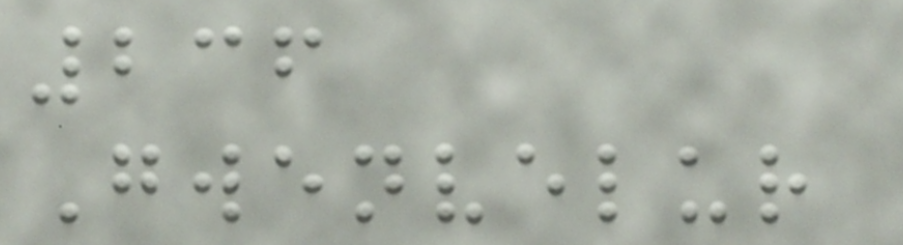236
Gwenvelur
